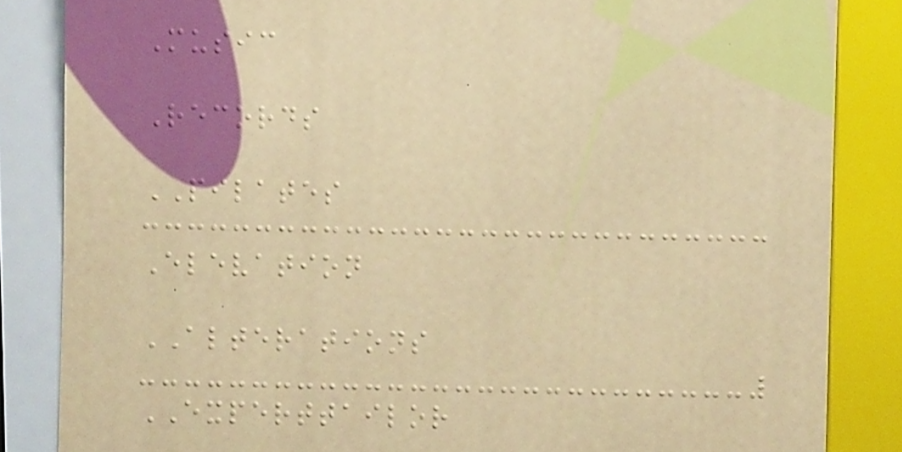Music
Records
PILATES
Elevation
ALTERATIONS
EXPERTTAILOR
